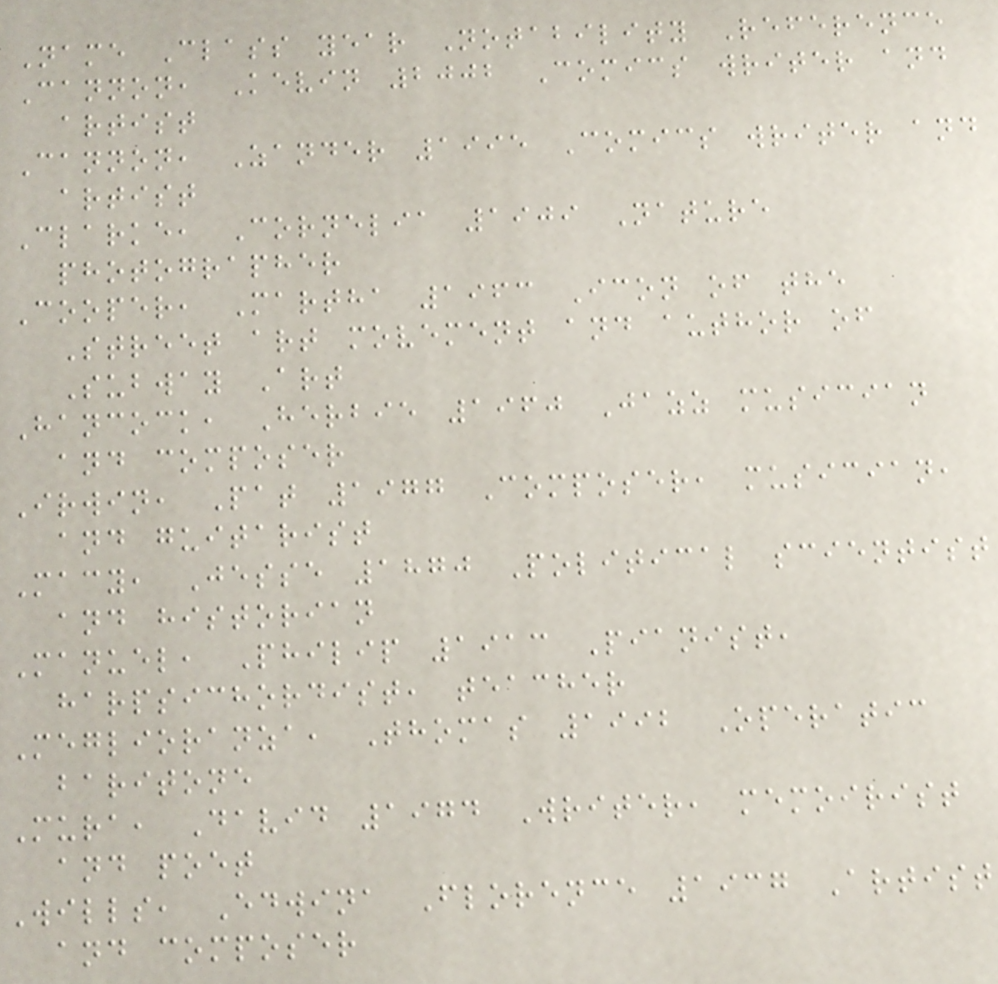Name Class year Notability Reference
Cannon, Kevin 2002 Comics writer and
artist
Cannon, Zander 1995 Comics writer and
artist
Clarke, Cornelia 1909 Nature
photographer
Cooper, Martha 1963 Icon of the
Street art movement and author of
Subway Art
Hancock, Herbie 1960 Jazz musician
and composer
Irwin, Pat 1977 Composer, musician,
and guitarist
Macy, Jesse 1870 Political scientist
and historian
Manuel, Philip 1913 Pianist,
harpsichordist, teacher
Meglioranza, Thomas 1992 Operatic
baritone
Mura, David 1974 Writer, memoirist
and poet
Wills, Edwina Florence 1937 Artist
and composer
